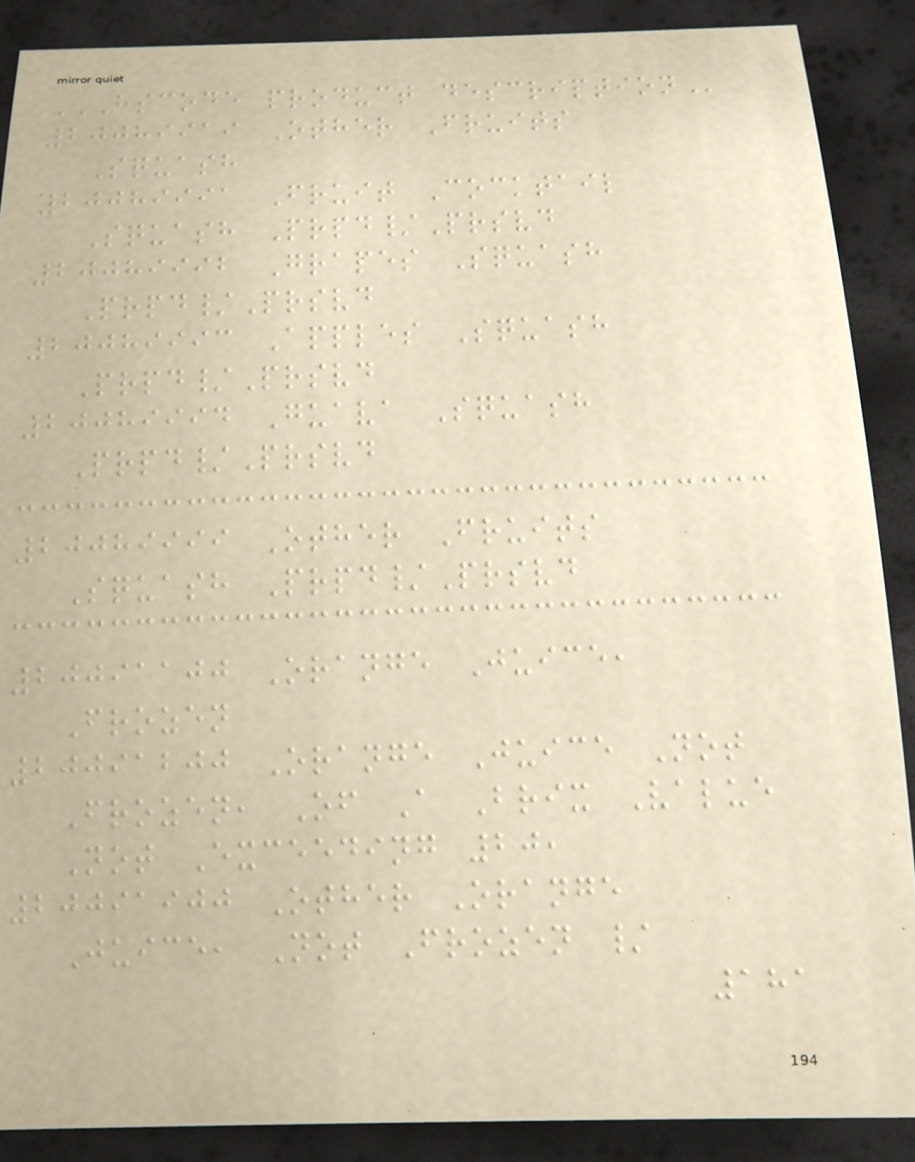HSCODE PRODUCT DESCRIPTION
20089919 Other Fruits
Squash
20089991 Fruit Cocktail
Squash Prpd/Prsvd
20089992 Grapes Squash
Prpd/Prsvd
20089993 Apples Squash
Prpd/Prsvd
20089994 Guava Squash
Prpd/Prsvd
20089999 Other Fruits
Squash Prpd/Prsvd
20091100 Orange Juice,
Frozen
20091200 Orange Juice Not
Frozen, Of A Brix Value
Not Exceeding 20,
20091900 Other Orange
Juice, Not Frozen /
181
